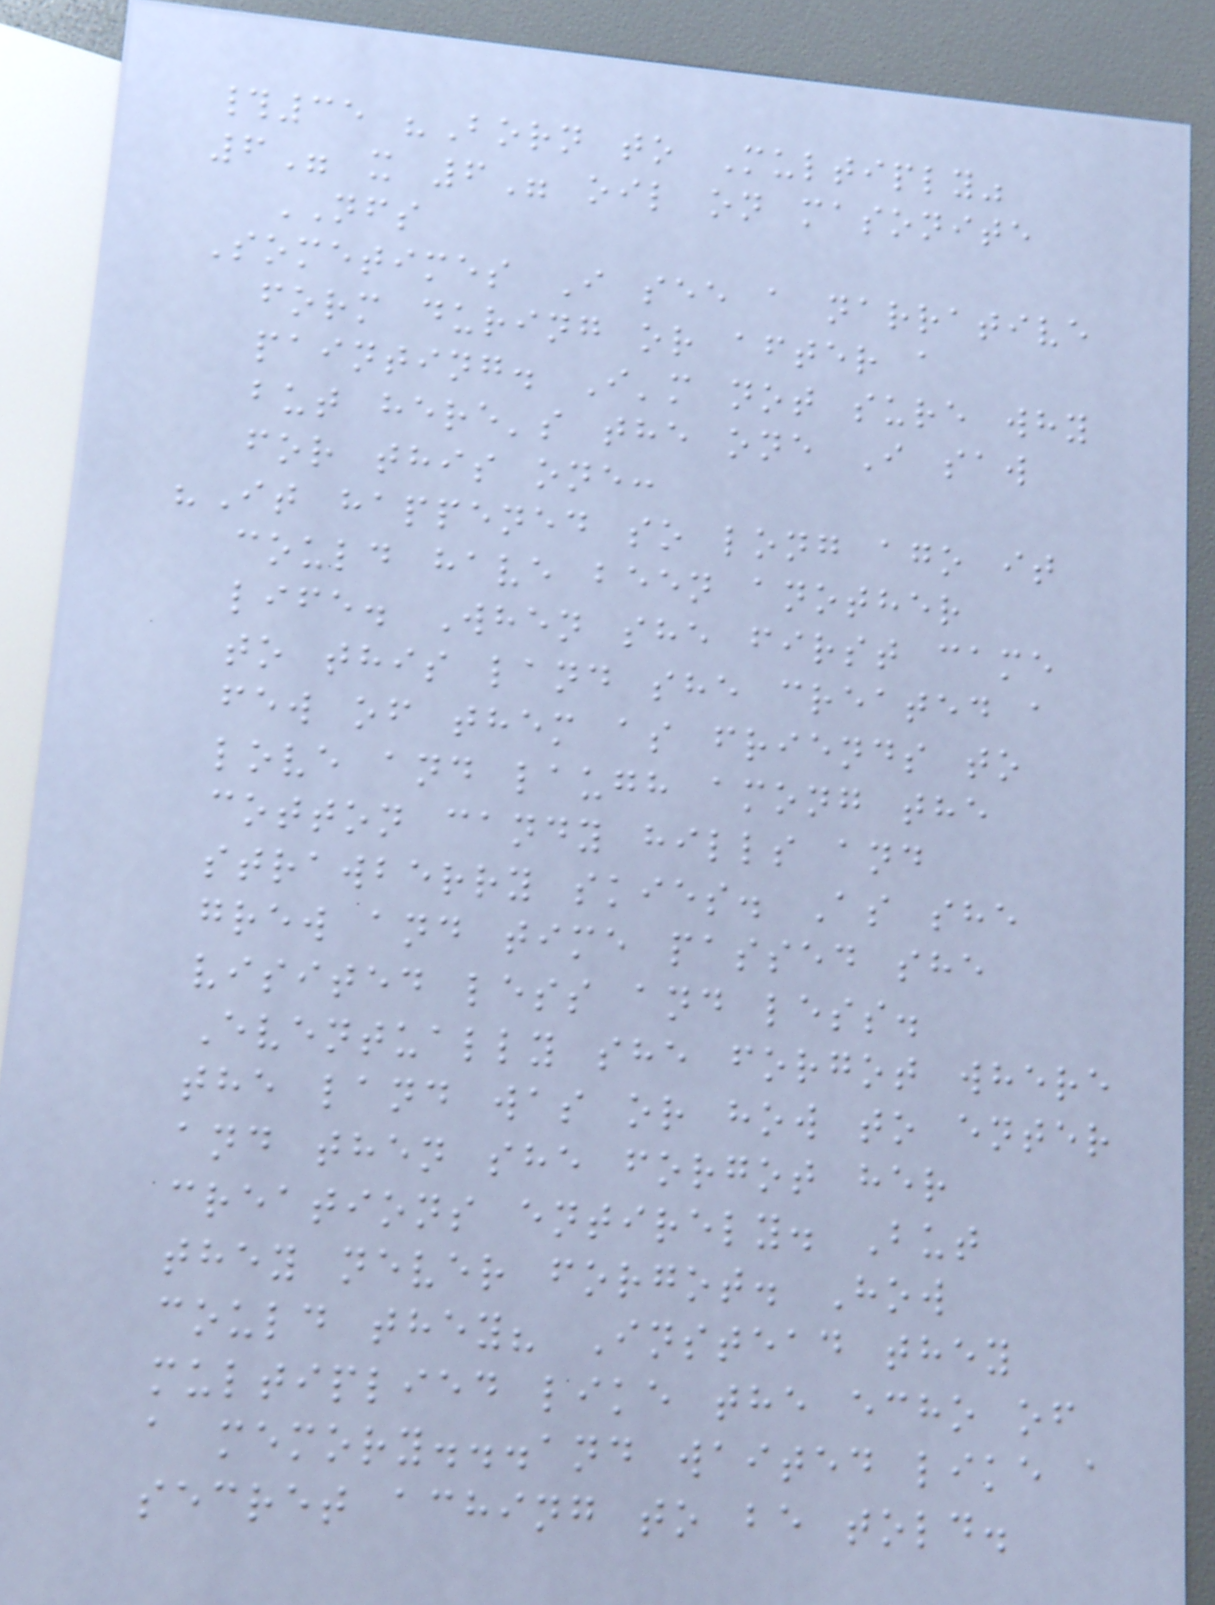#35 "Born to Multiply"
6" x 6" oil on masonite
NFS
Sometimes I see a narrative
form during or after a
painting. I'm not sure why
but here's the one I saw
for this one:
"It happened so long ago it
could have been another
life. When she first came
to this land she created a
few of them as friends to
love and laugh among the
cotton candy hills and
strawberry skies. As she
grew and time passed she
visited less and less.
Eventually she forgot where
the land was or how to enter
and then she forgot her
creations entirely. But
they never forgot. How
could they? Instead they
multiplied like the echo of
a memory...and waited like a
secret aching to be told.
